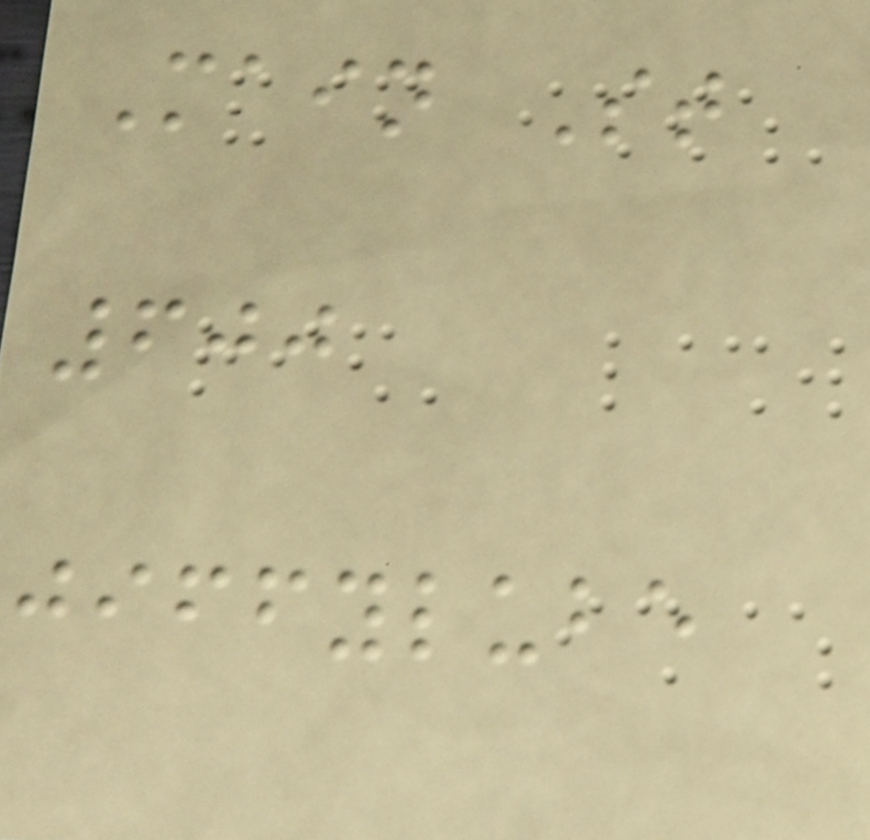Main St
600
jiffylube
